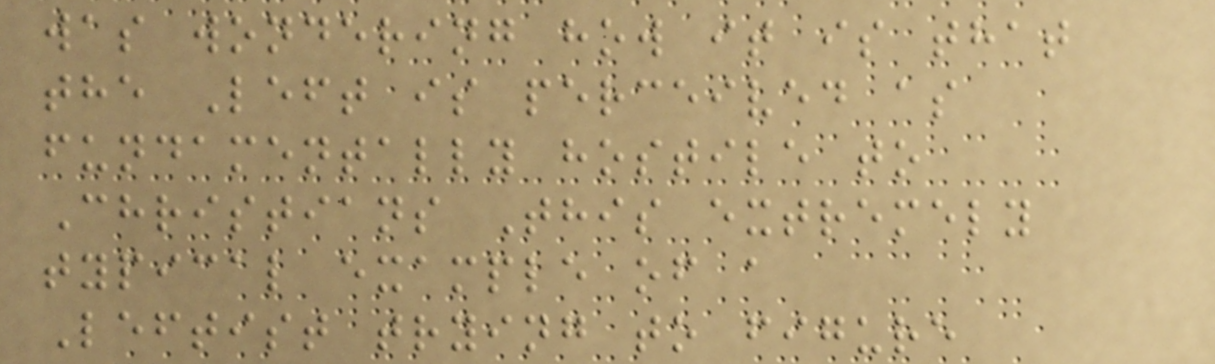was wondering how it is that
the Left is perceived as
fundamentally hostile to
Christians This extremely
typical example of a
Leftist trying to figure
